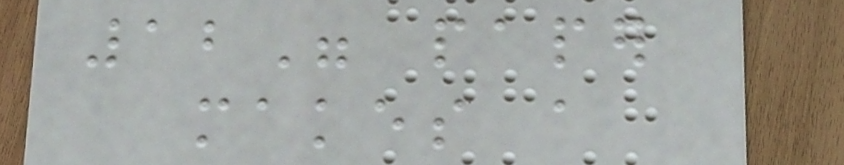12" paper
makes a
